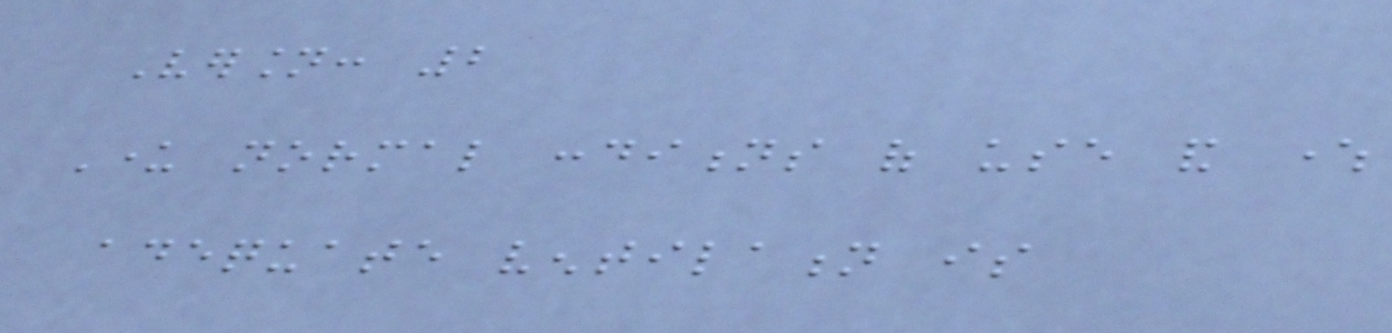Version: 2
Under normal conditions of use and where
adequate ventilation is
